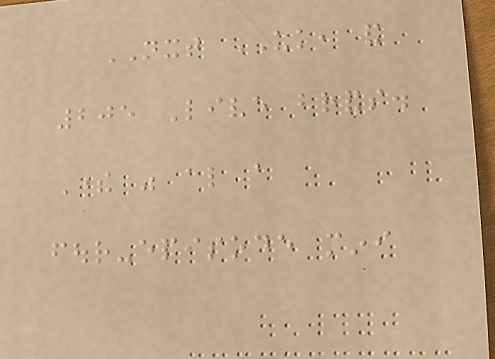NXT UK, and
205 Live brands.
There was also a
four-episode mini
